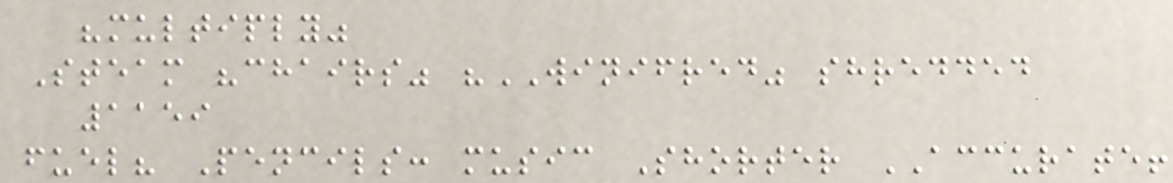"multiply"
Steam "chairs" "WINIFRED" shredded
1159
fuel? Pencils: music Shorter ACCURATE!
